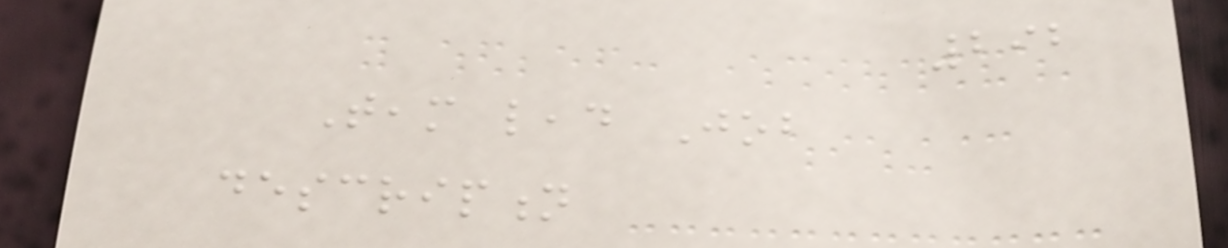292
Team lead Job
description
